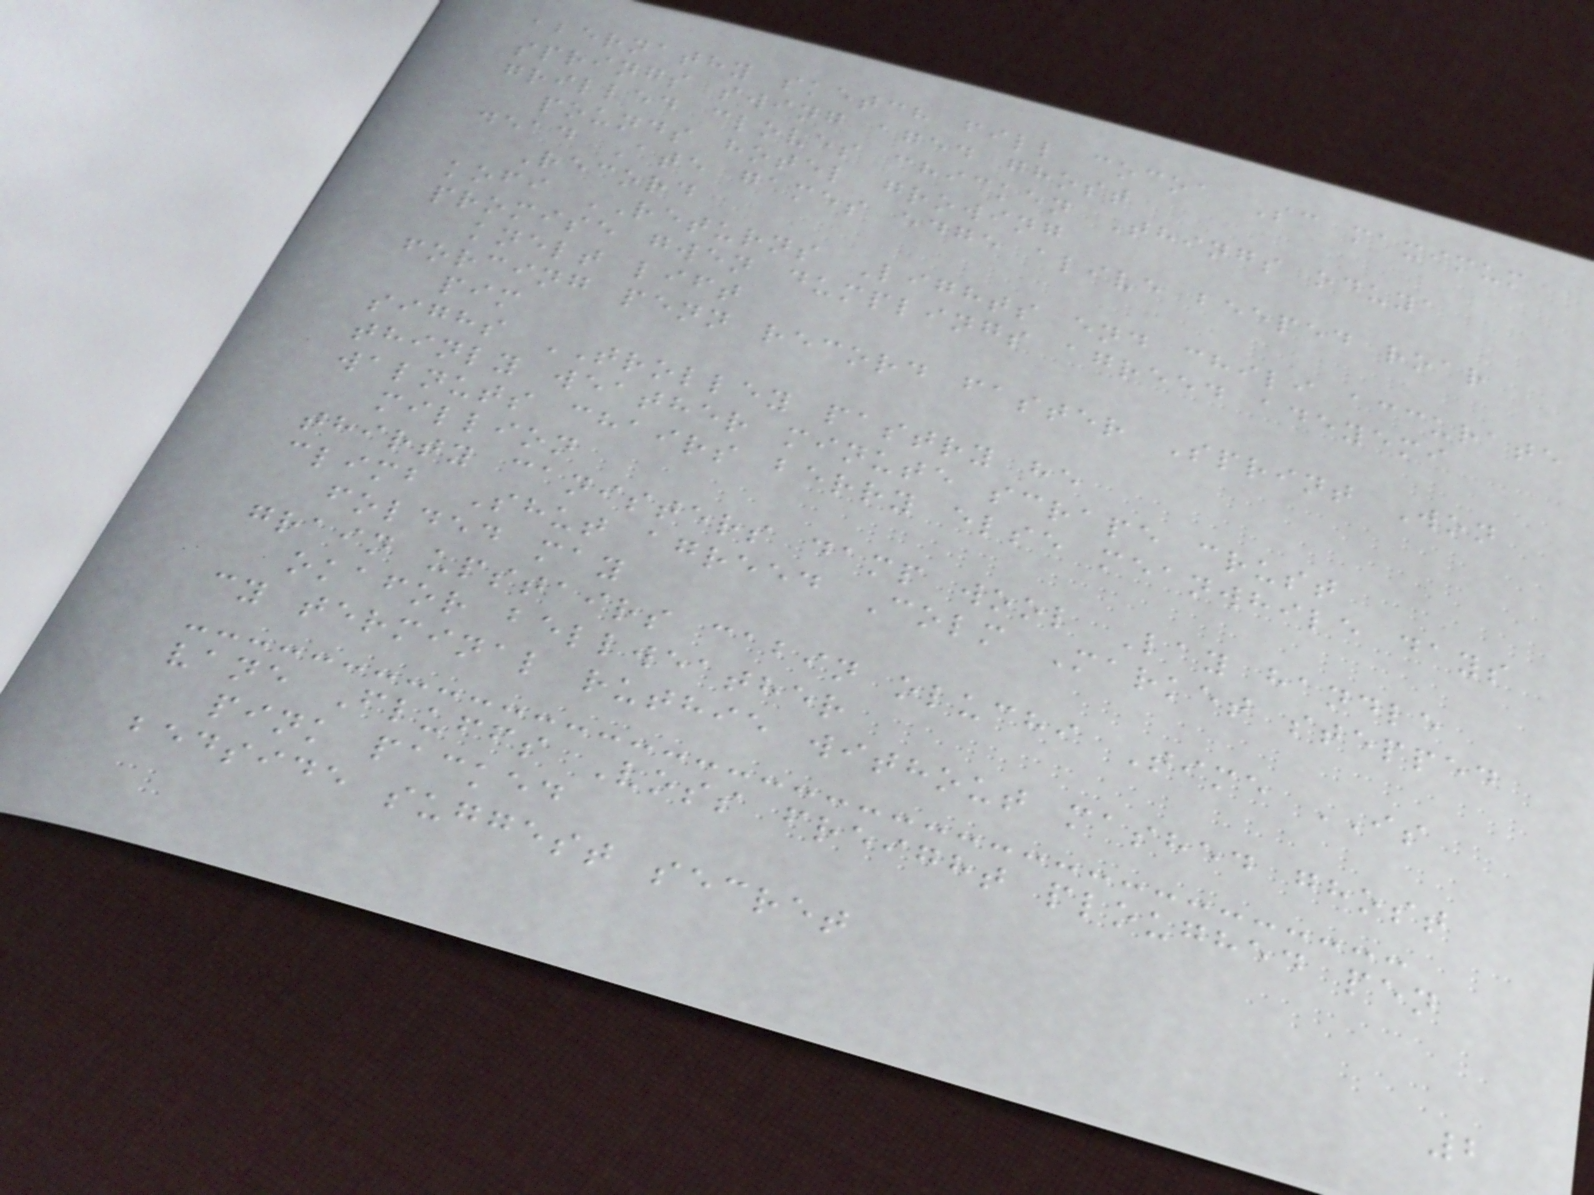abernathy sketch fill cocoa Sc maximum
springs swing aged ghost
grilled cloves chicken Things oduya
pounds hotel growing
dead Ate games edge alive beeped roar
Record
kofi RETURNS Lights end chili accurate
promise gwen dumplings agreed adeyemi
knelt lift
forcing penn record faster Sprint Won
pim
sighs TROLLEY pastry he
thinly weather minute scrape crust
walnuts chairs berry else meanwhile days
million
thirty canisters damp wool Lay handle
climb Shut agreed Colm Market stepped
folded may
grain upstairs cabin oluchi Time IS
okafor bellweather
cy terminal ruthie without mashed ghost
vane Fluffs Voss freight ploughed pen
pink packed
bedside suggest secret
2
